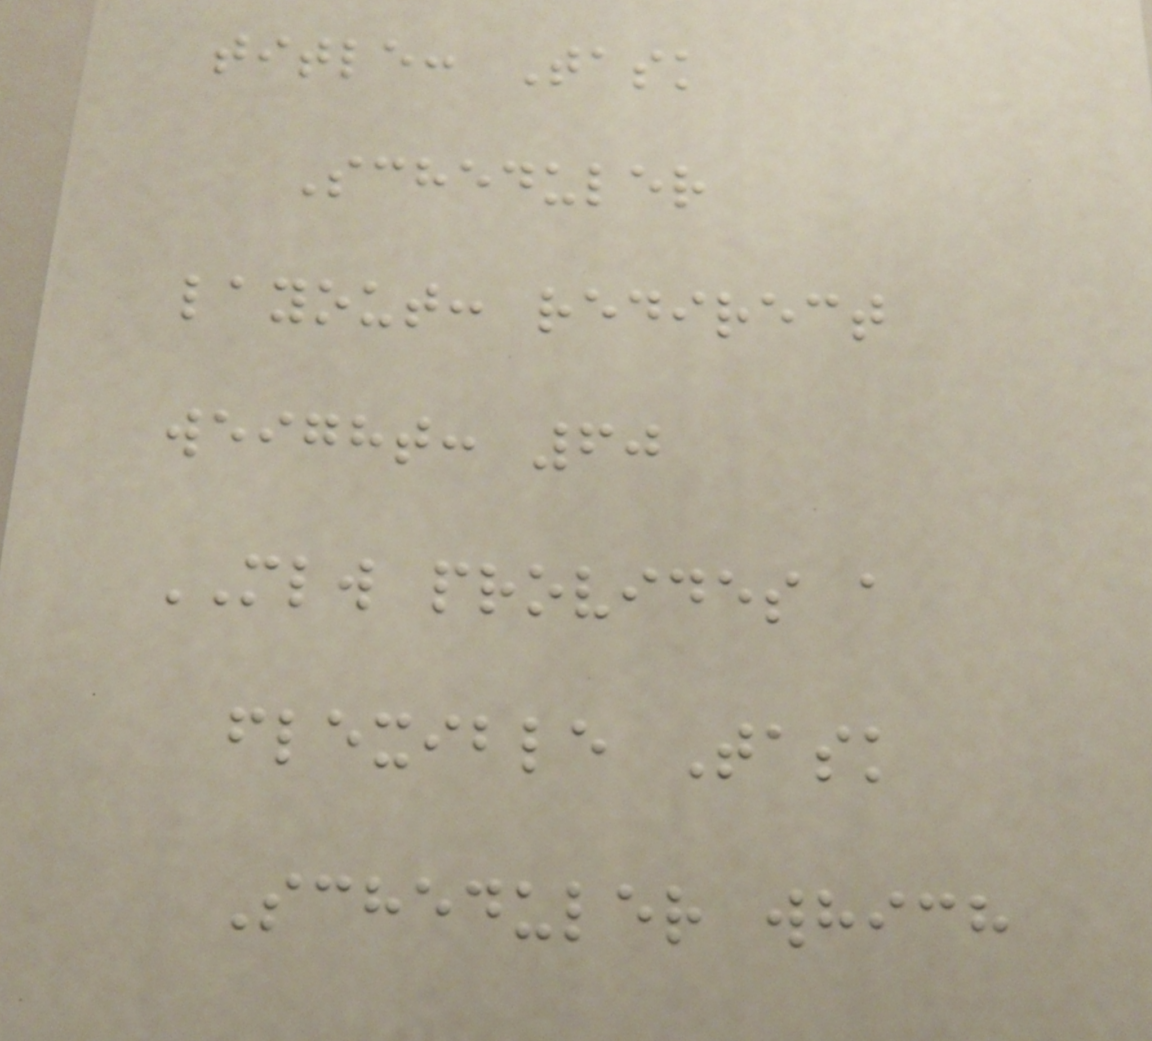title: Task
Scheduler
layout: redirect
weight: 60
MLW provides a
flexible Task
Scheduler which
